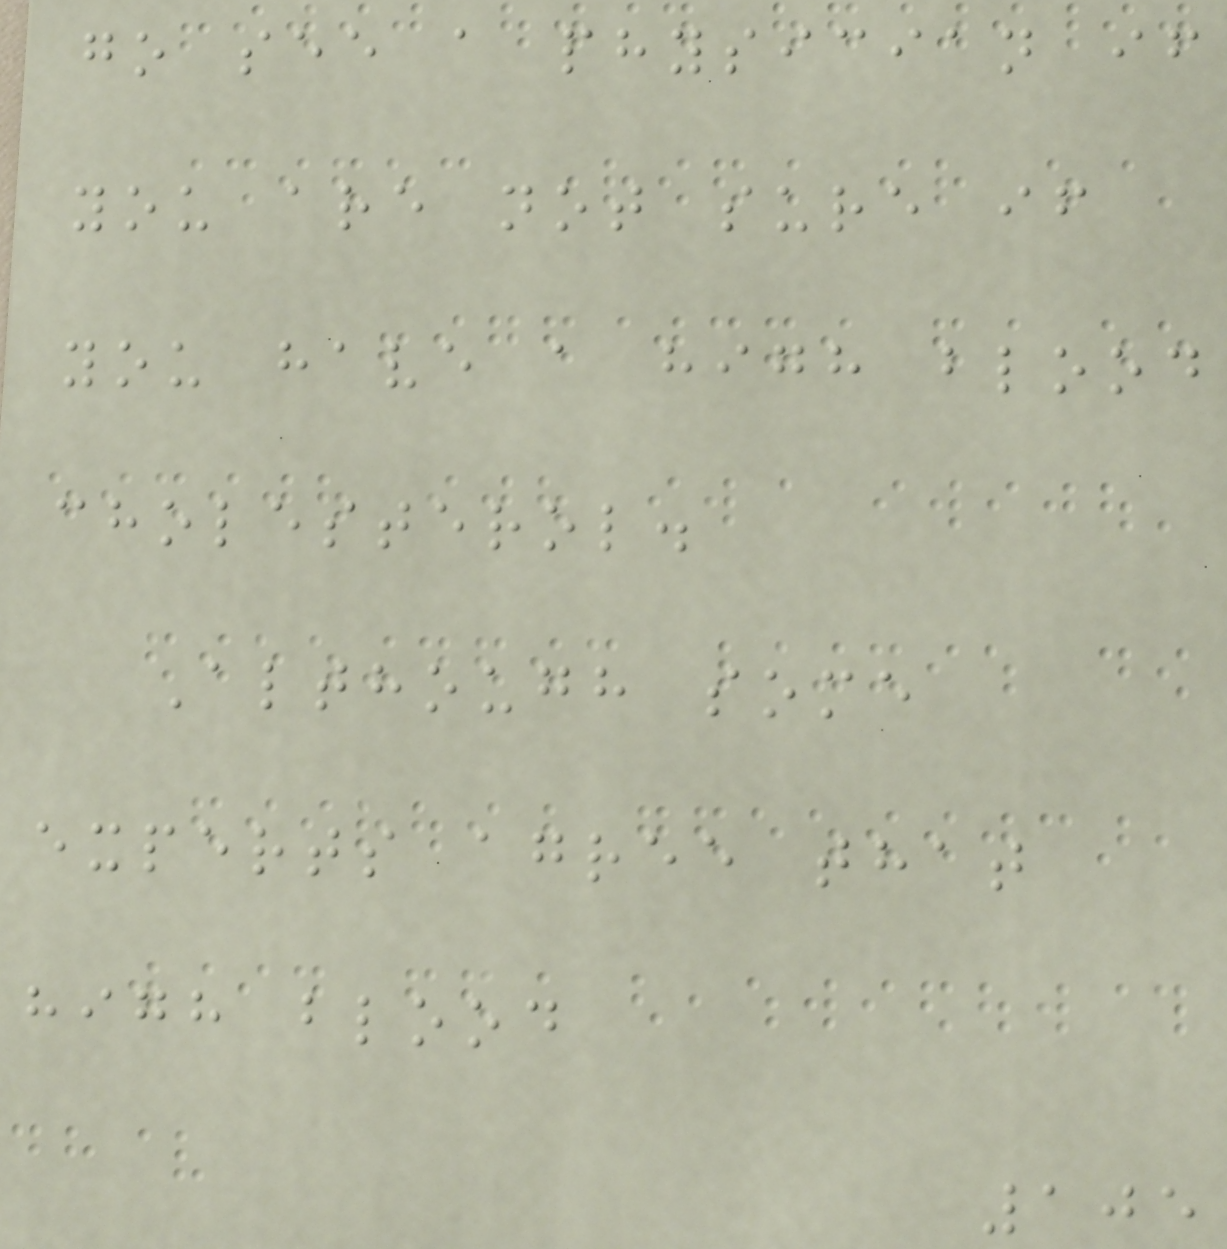go see a physician if
you are not sure if
you have a high blood
cholesterol.
Although some
experts agree that
high blood
105
